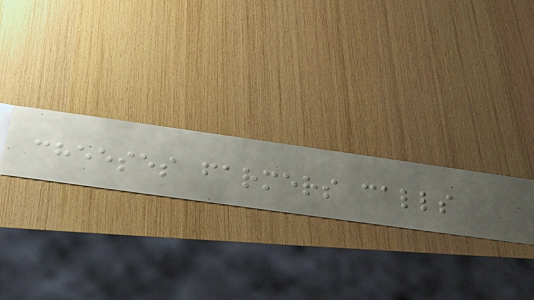cheeses farmers calls
